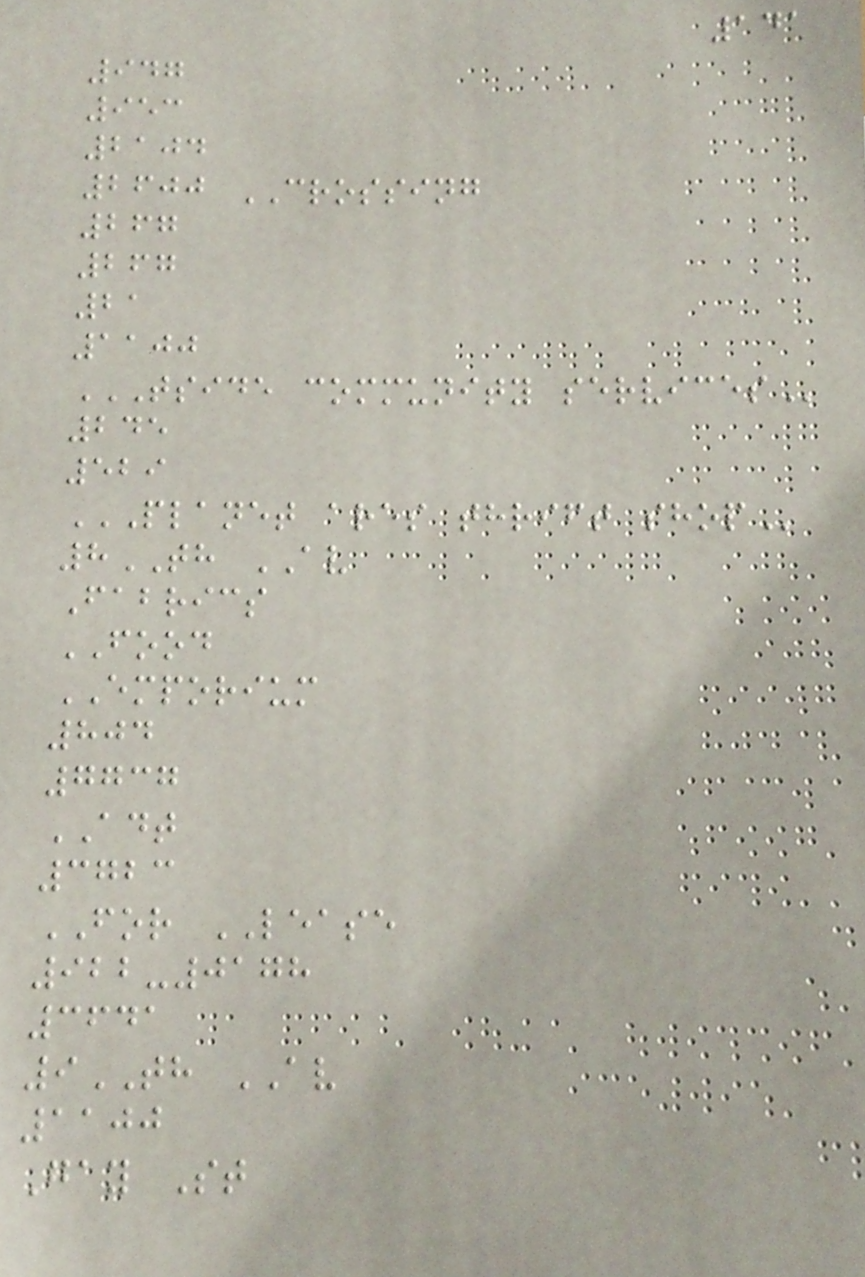141
947
953
2104
2600 CROSSING
267
267
21
1100
TSIDE COMMUNITY SERVICES
245
529
PLANET ARES THRIFT SHOP
8TH AV
Fabrics
FOOD
EMPORIUM
804
7737
ADT
3723
FOR LEASE
922-0178
3641
9TH AV
1100
Gay St
